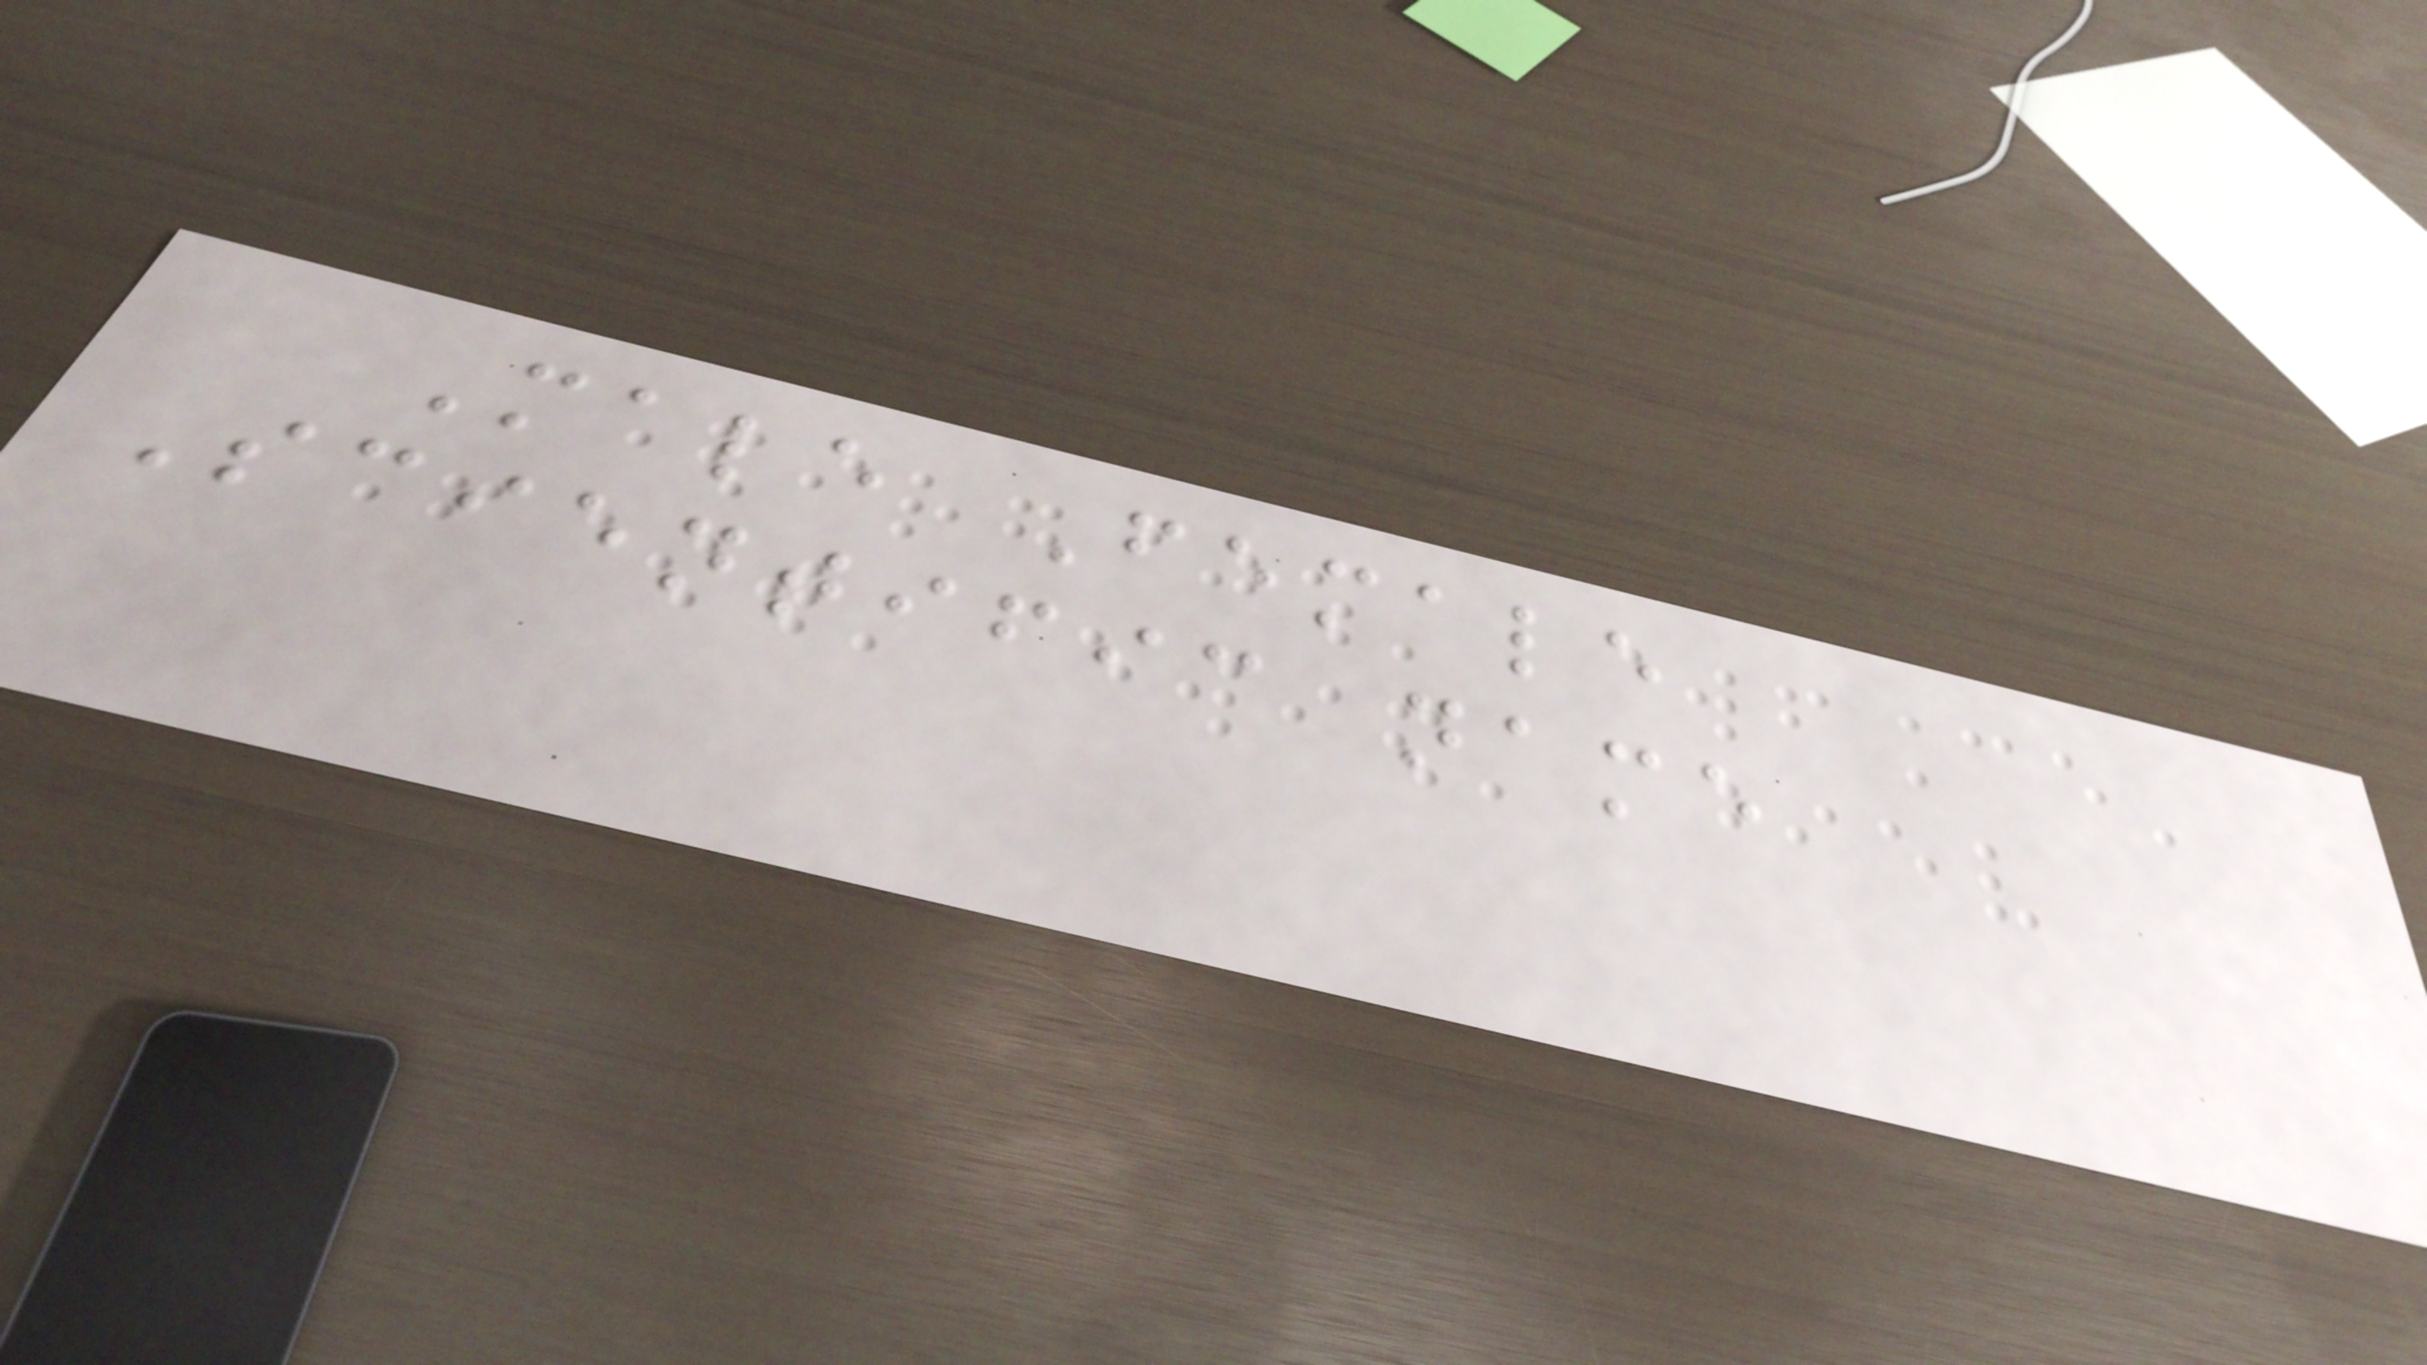Male Female
Scientific name
